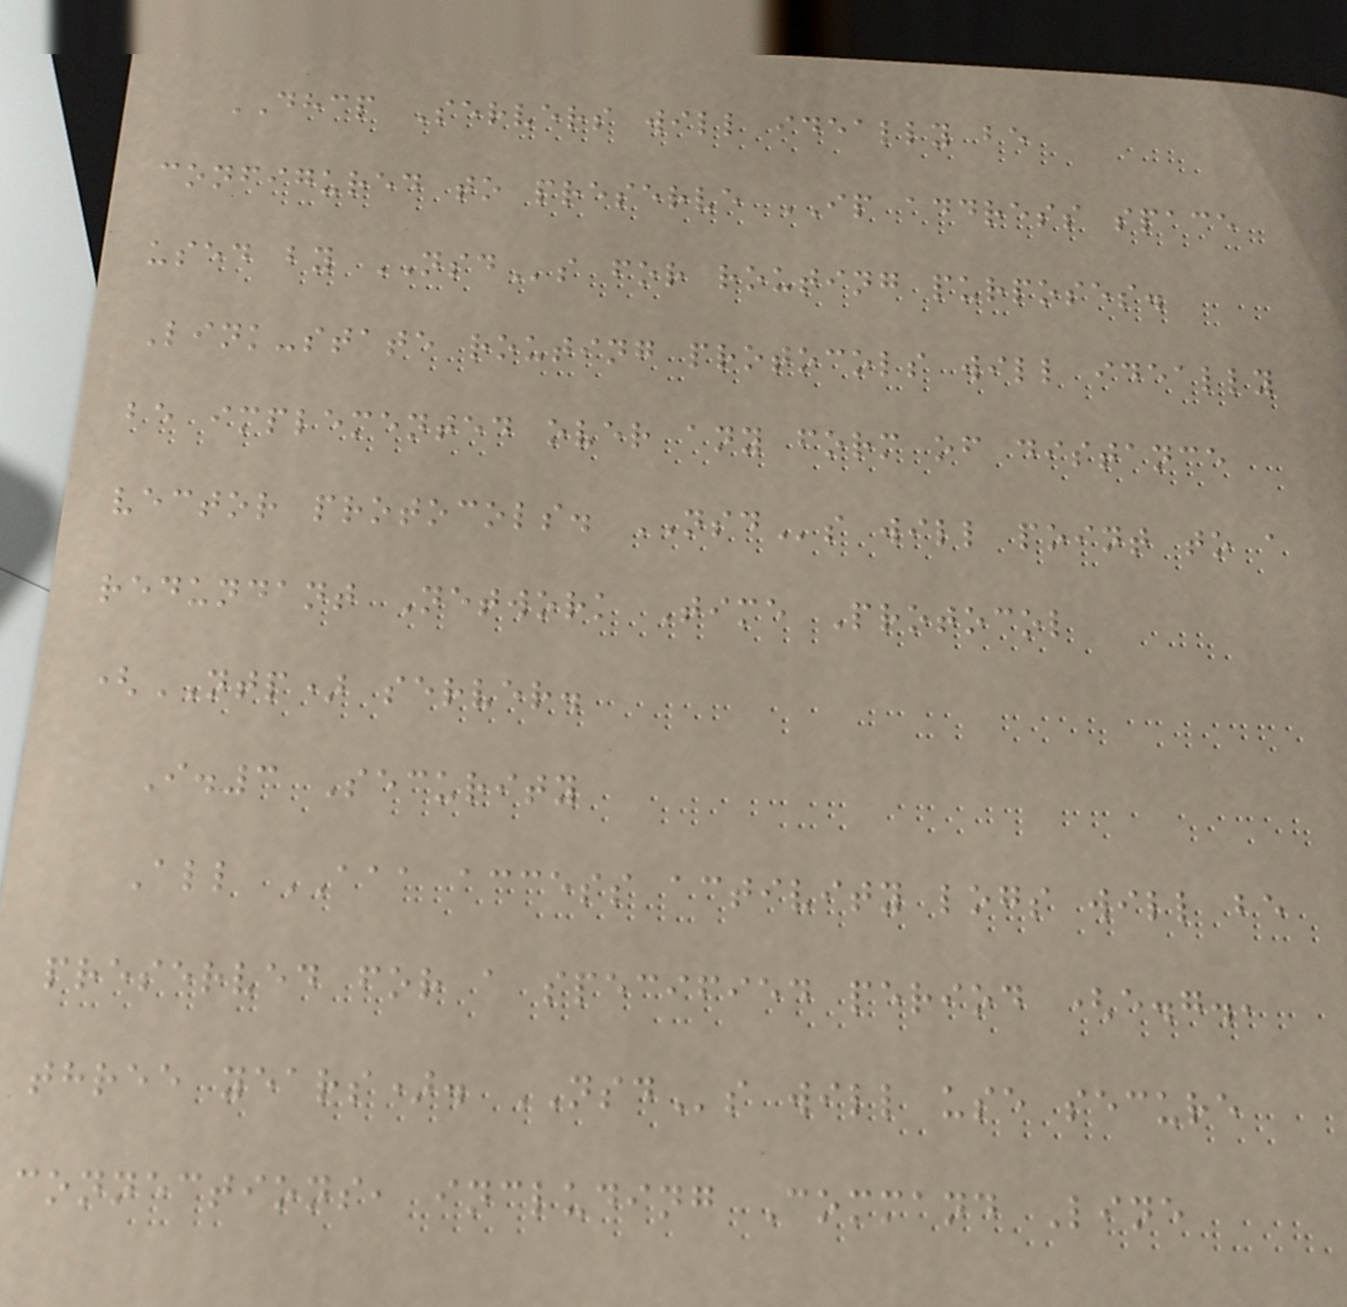DHCP Servers will ideally be
configured to preserve IP address space
used by NSDs for routing purposes.
Link-state routing protocols will ideally
be implemented over any form of distance
vector protocols. NSDs will point to a
redundant Network Time Protocol
(NTP) server.
I.3 Security
All AAA access activity logs will be
preserved for a specified period (e.g.,
three years). NSDs will use secure
connections, including Command Line
